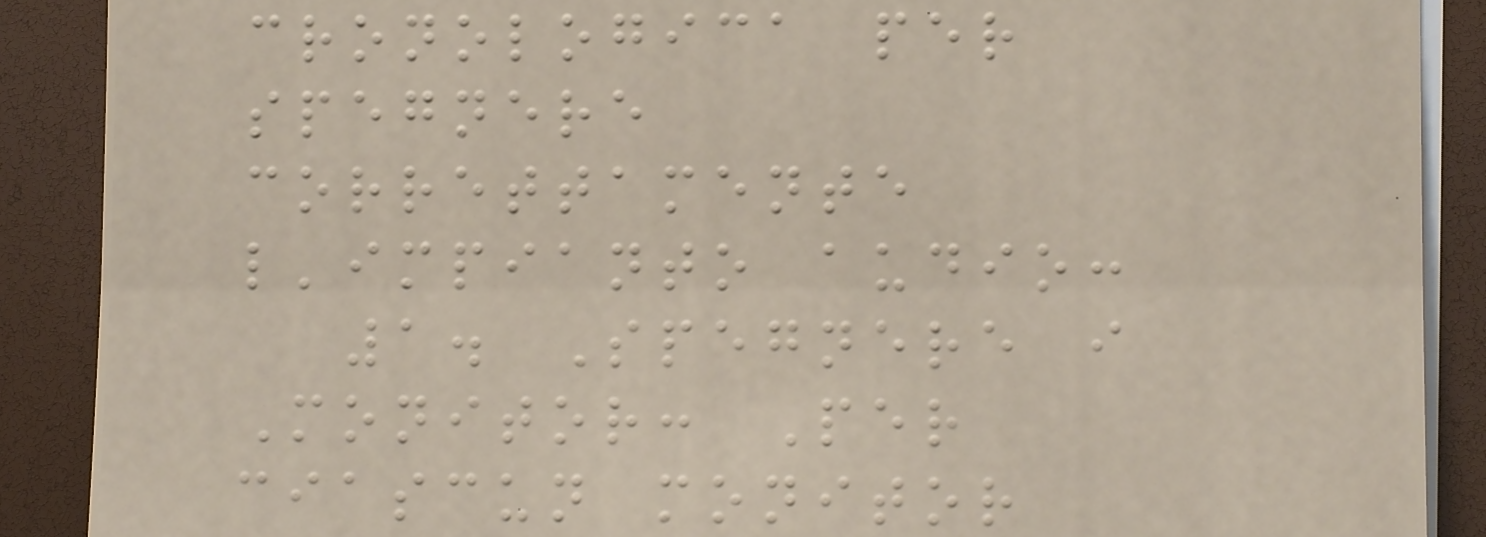cronologica per
spegnere
correttamente
l'impianto audio:
1. Spegnere i
Monitor: Per
ciascun monitor
